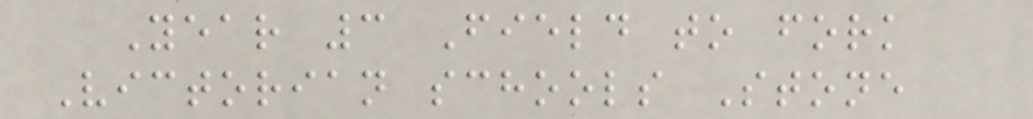Year 3 Field to fork
Victorian schools Stone
